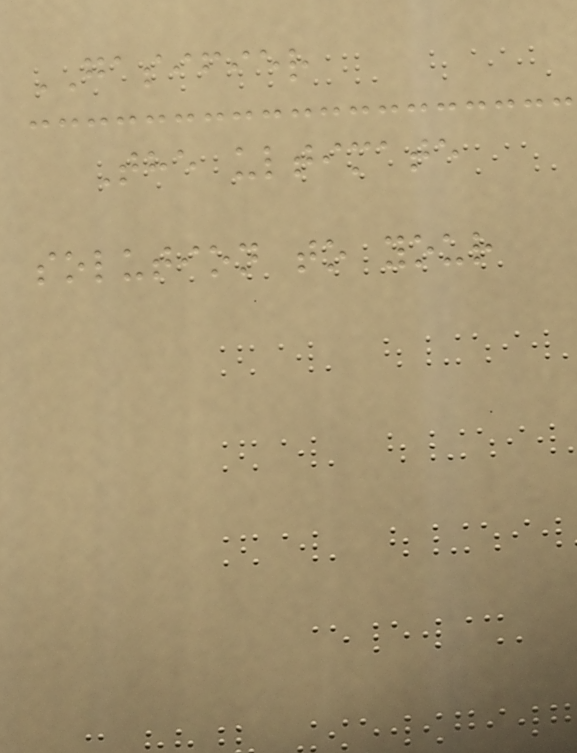GASIFIER
The ultimate
solution to your
